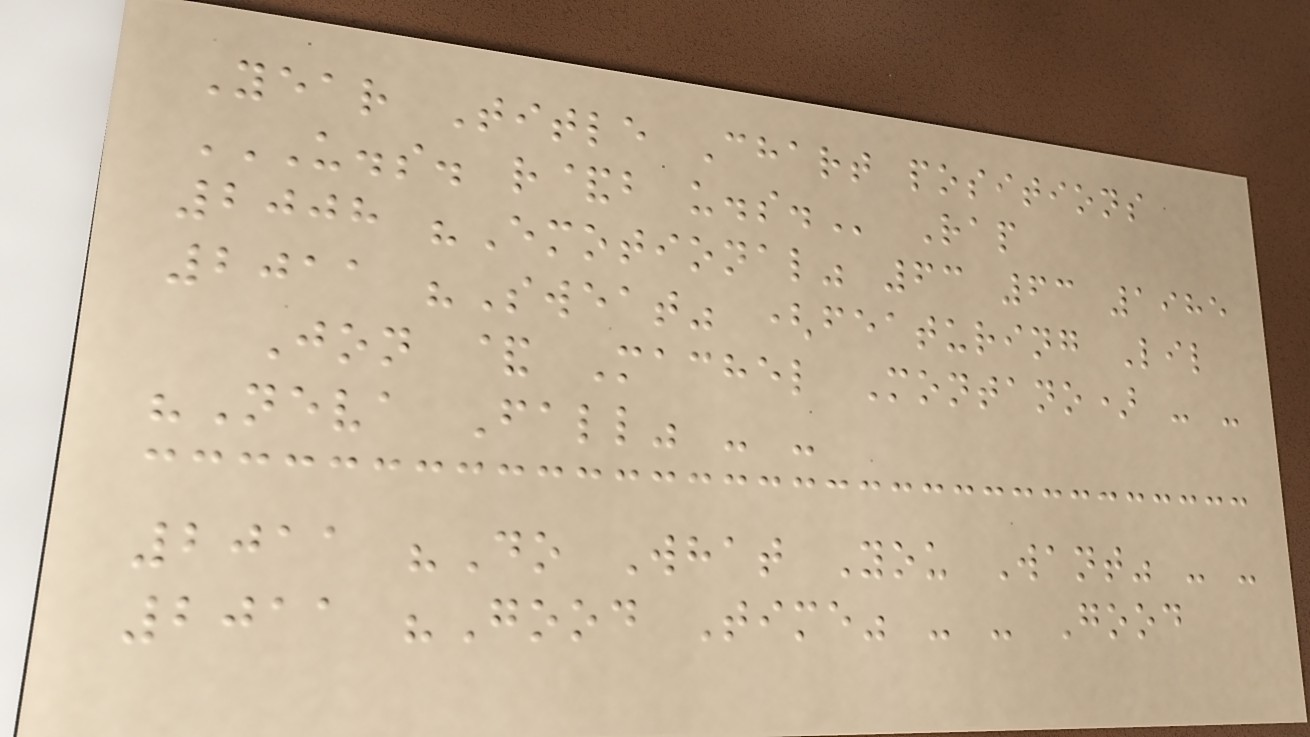Year Title Chart positions
U.S. R&B U.S. Rap
2008 "Emotional" 63 63 1985
2011 "Sweat" (featuring Lil
Jon & Machel Montano) - -
"Neva Fall" - -
2011 "Do What You Want" - -
2011 "Good Time" - - Good
